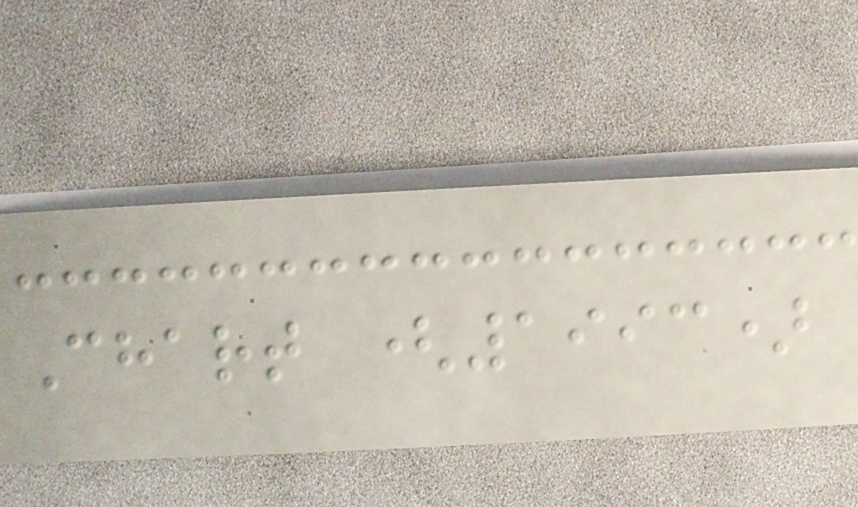Chart (1993)
